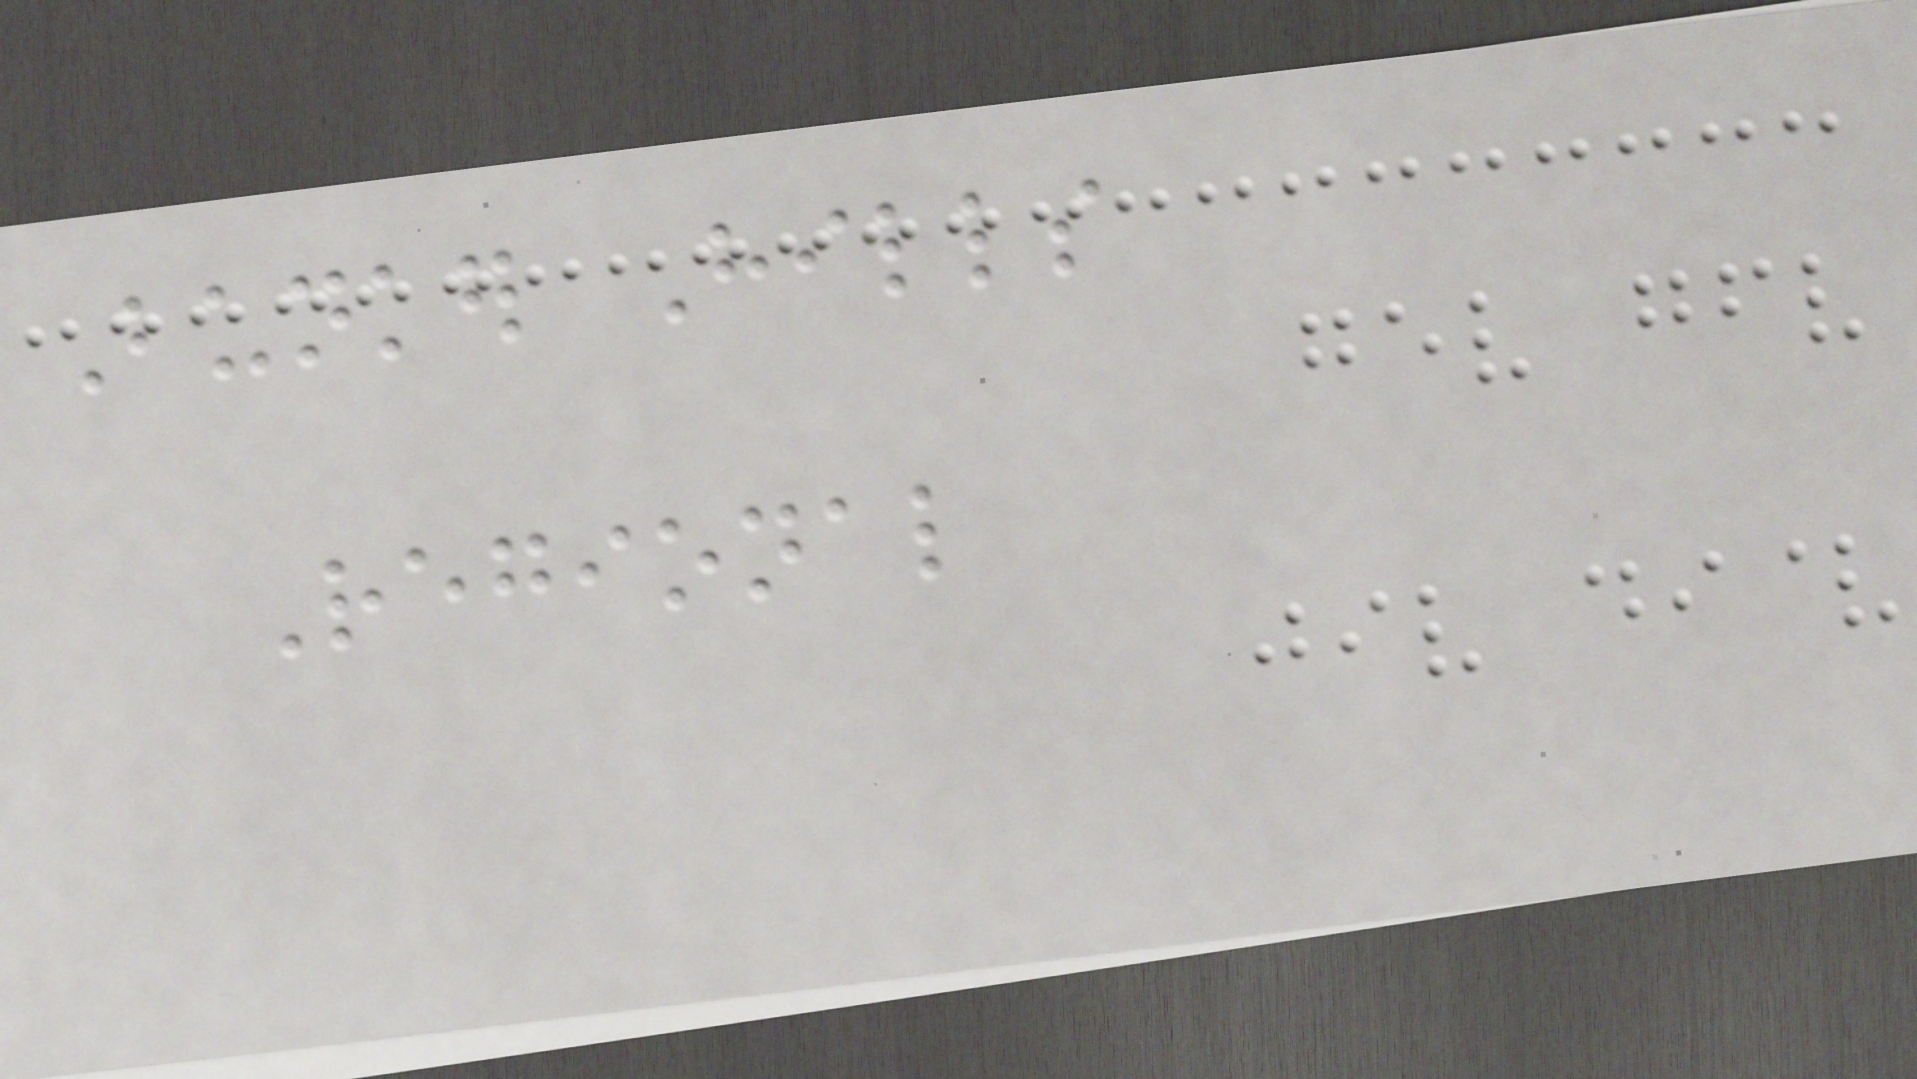Bunker Hills
Regional
